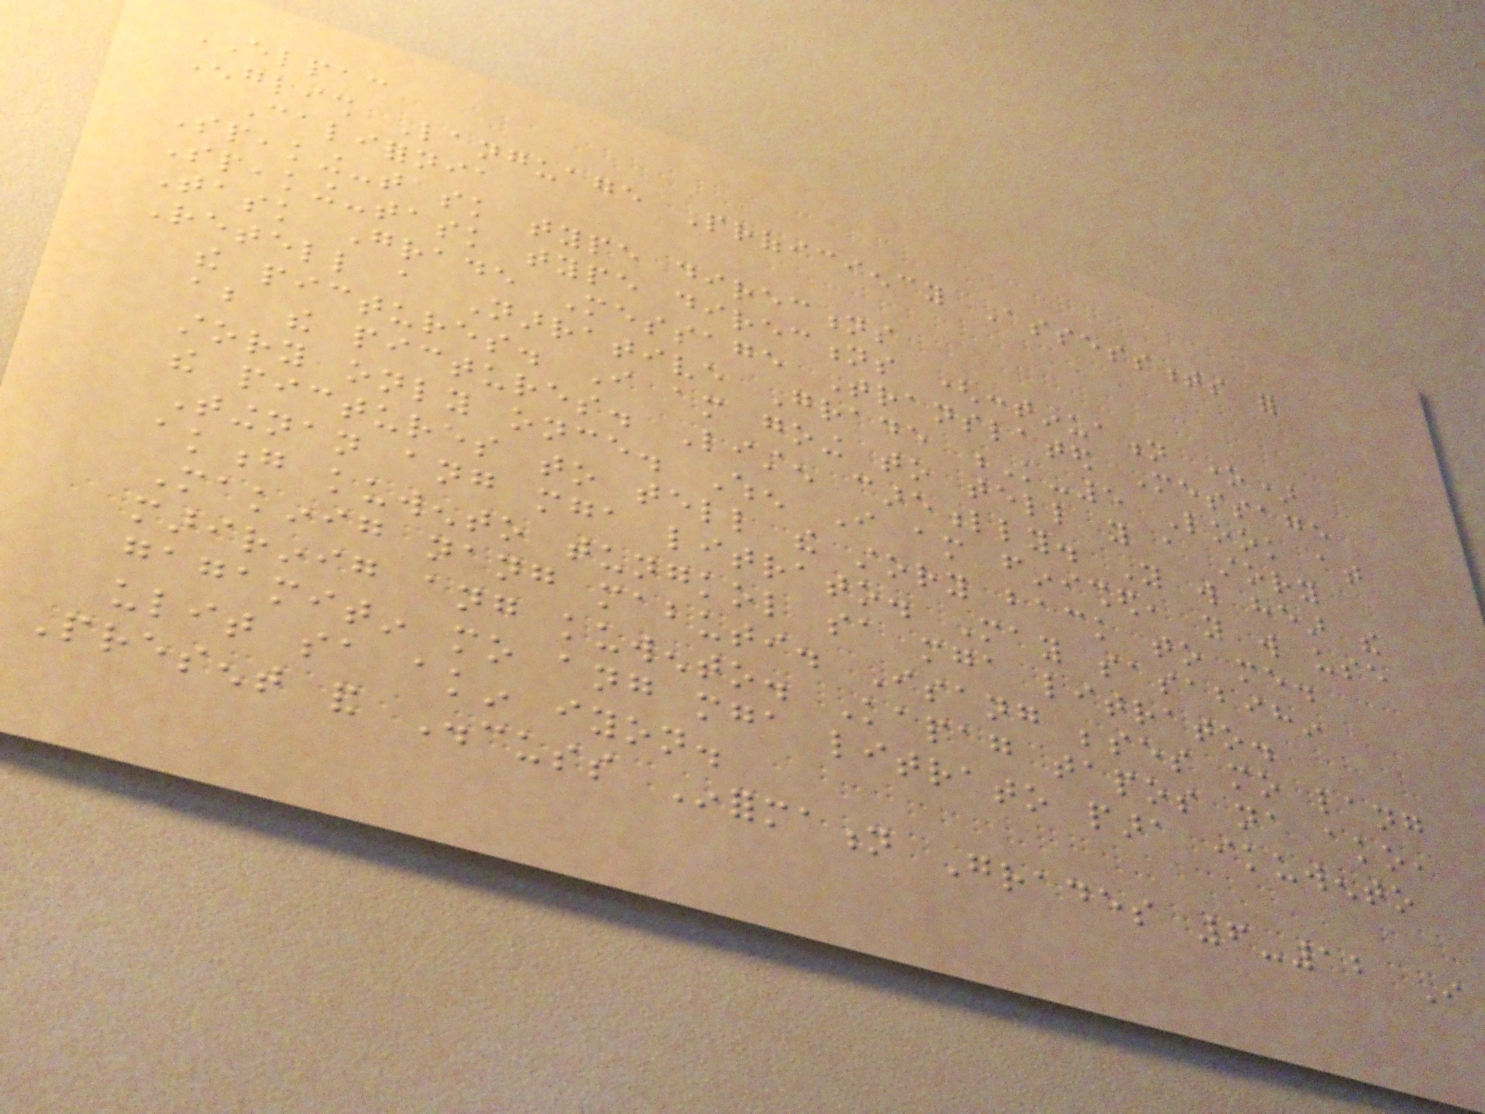ELPAC
English Language Proficiency Assessments for
California
Speaking-task type directions
Speaking-task type directions (continuation one)
Task Grade Message Translated Message
Retell a Narrative Grade K-5 Look at
the pictures. I am going to tell you a story
about the pictures. Listen carefully. You will hear the
story only once. When I am finished, you will use
the pictures to tell the story back to me.
Tingnan ang mga litrato. May sasabihin
akong kuwento tungkol sa mga litrato.
Makinig nang mabuti. Isang beses mo lang
maririnig ang kuwento. Kapag tapos na ako,
gagamitin mo ang mga litrato para ikuwento
ulit sa akin iyon.
Present and Discuss Information Grades 6-12 I
